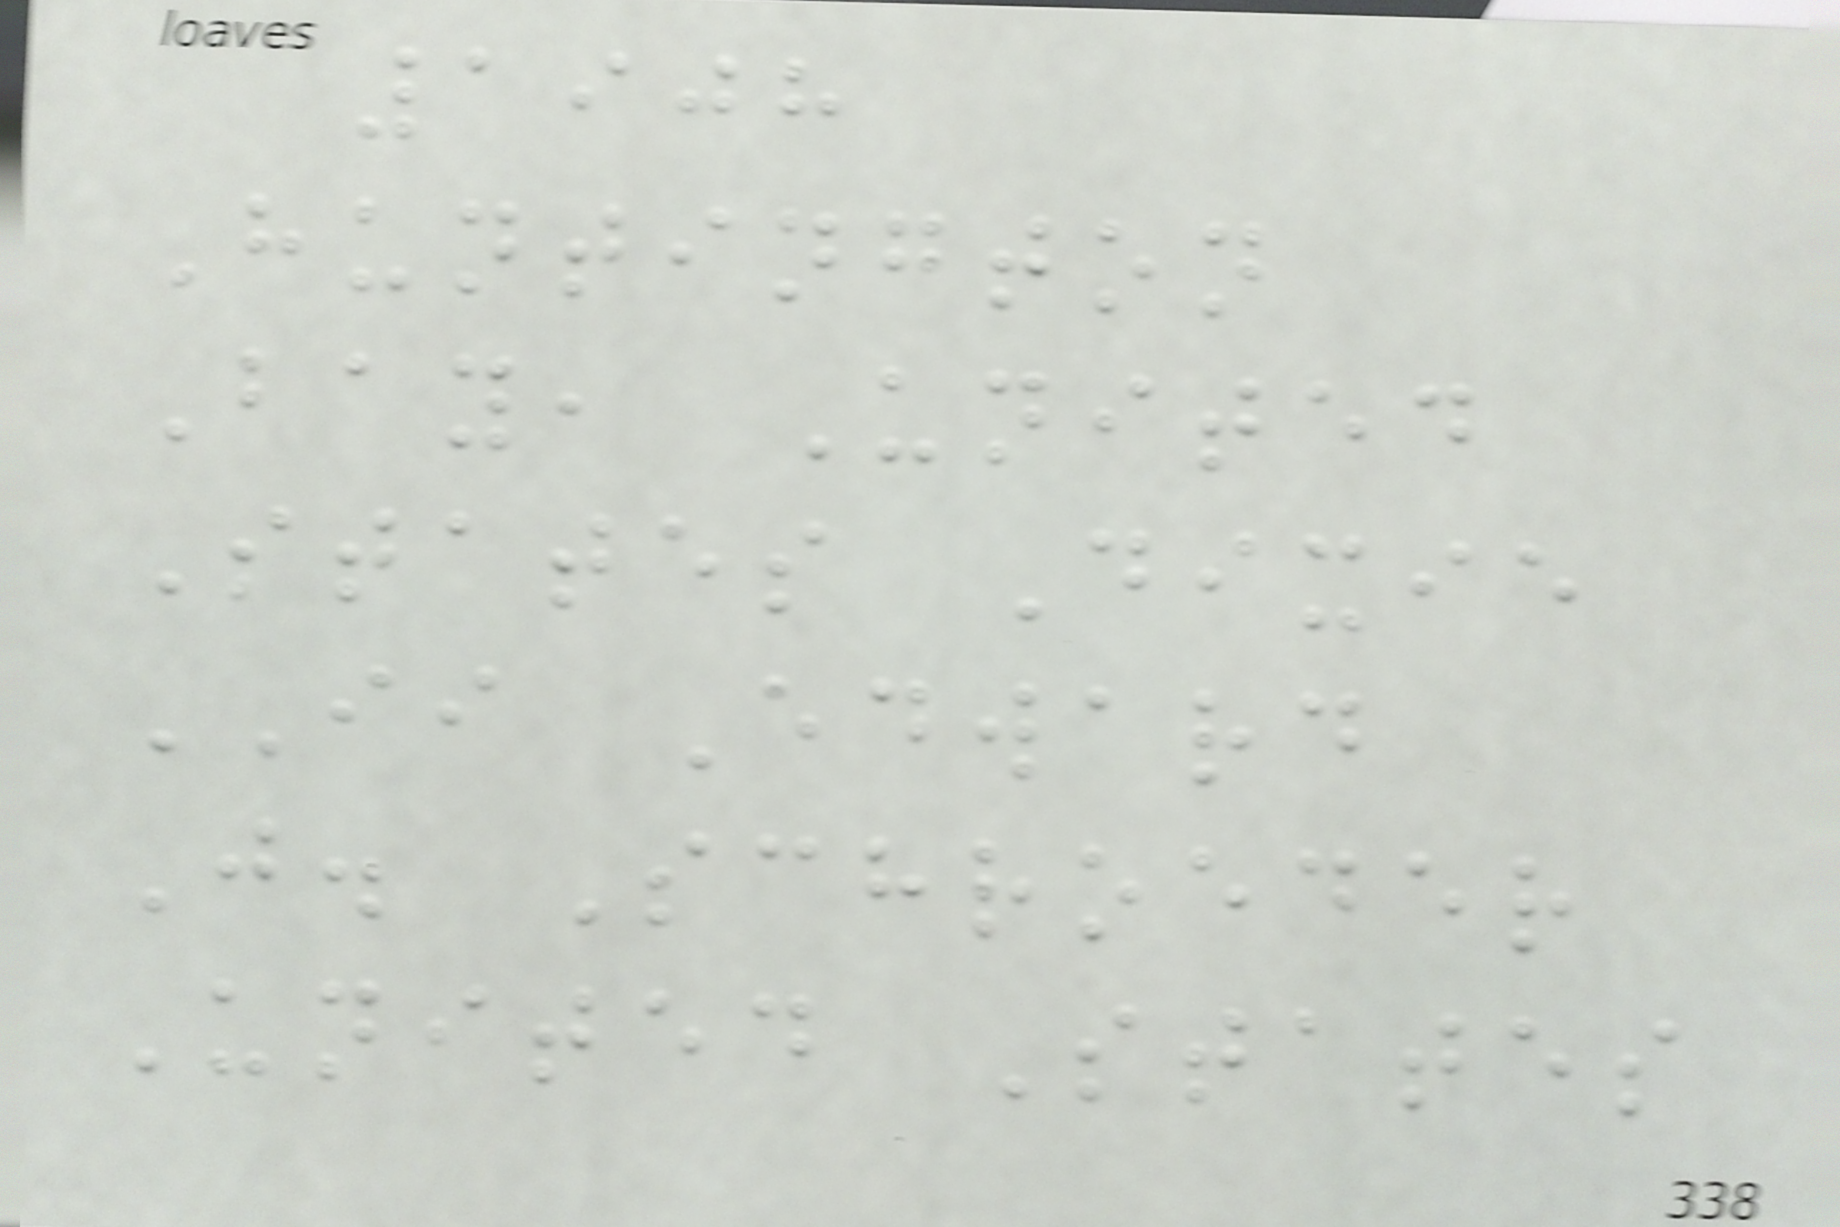1908
Huntington
Bay, United
States Dixie
II Edward
J. Schroeder
United States
